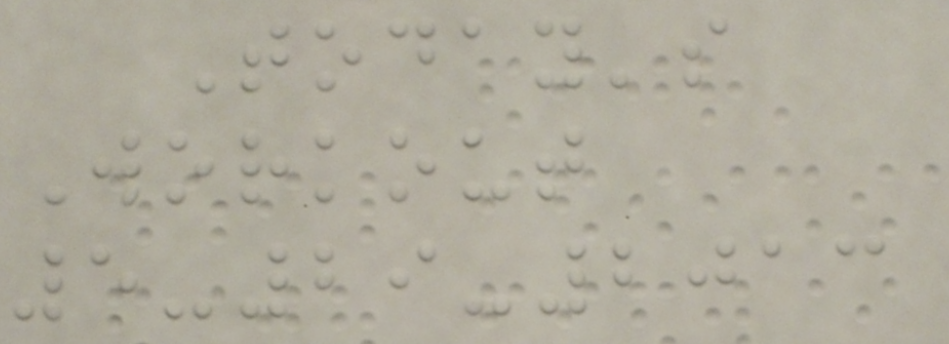Today's
Workout
5-29-2013
